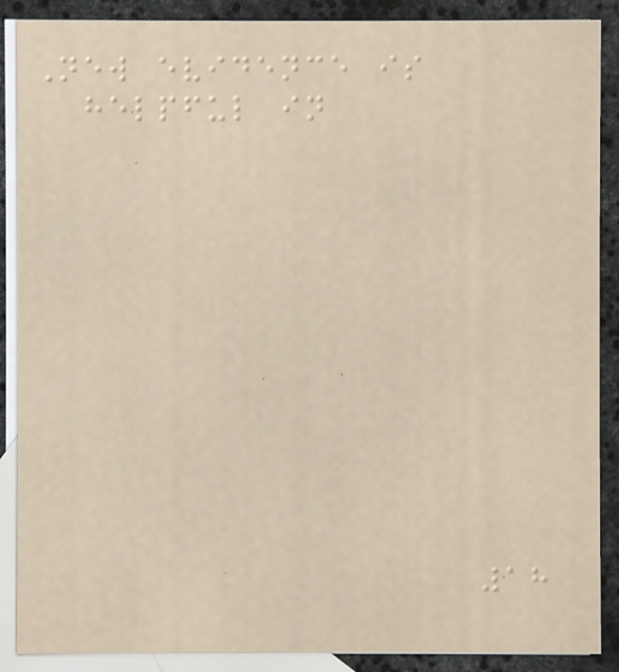New evidence is
helpful in
18
